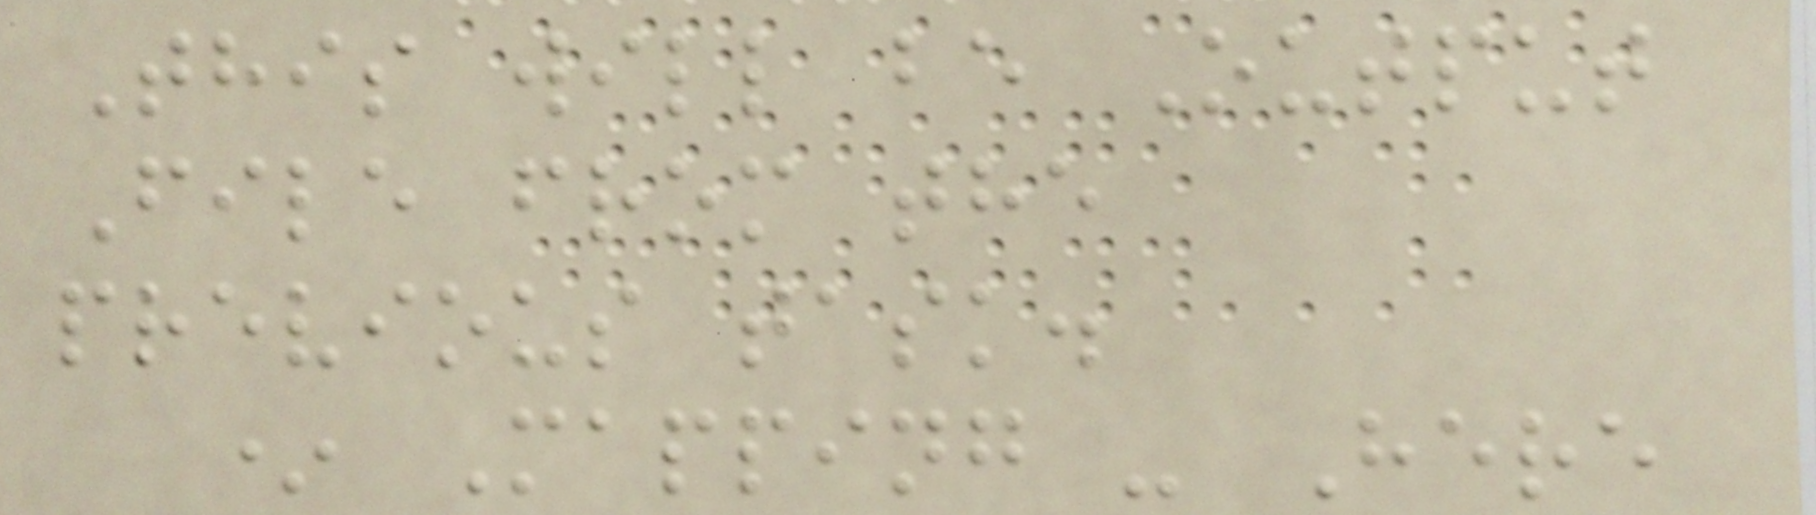This will be Output
File from the
previous task.
* Mapping - Here
